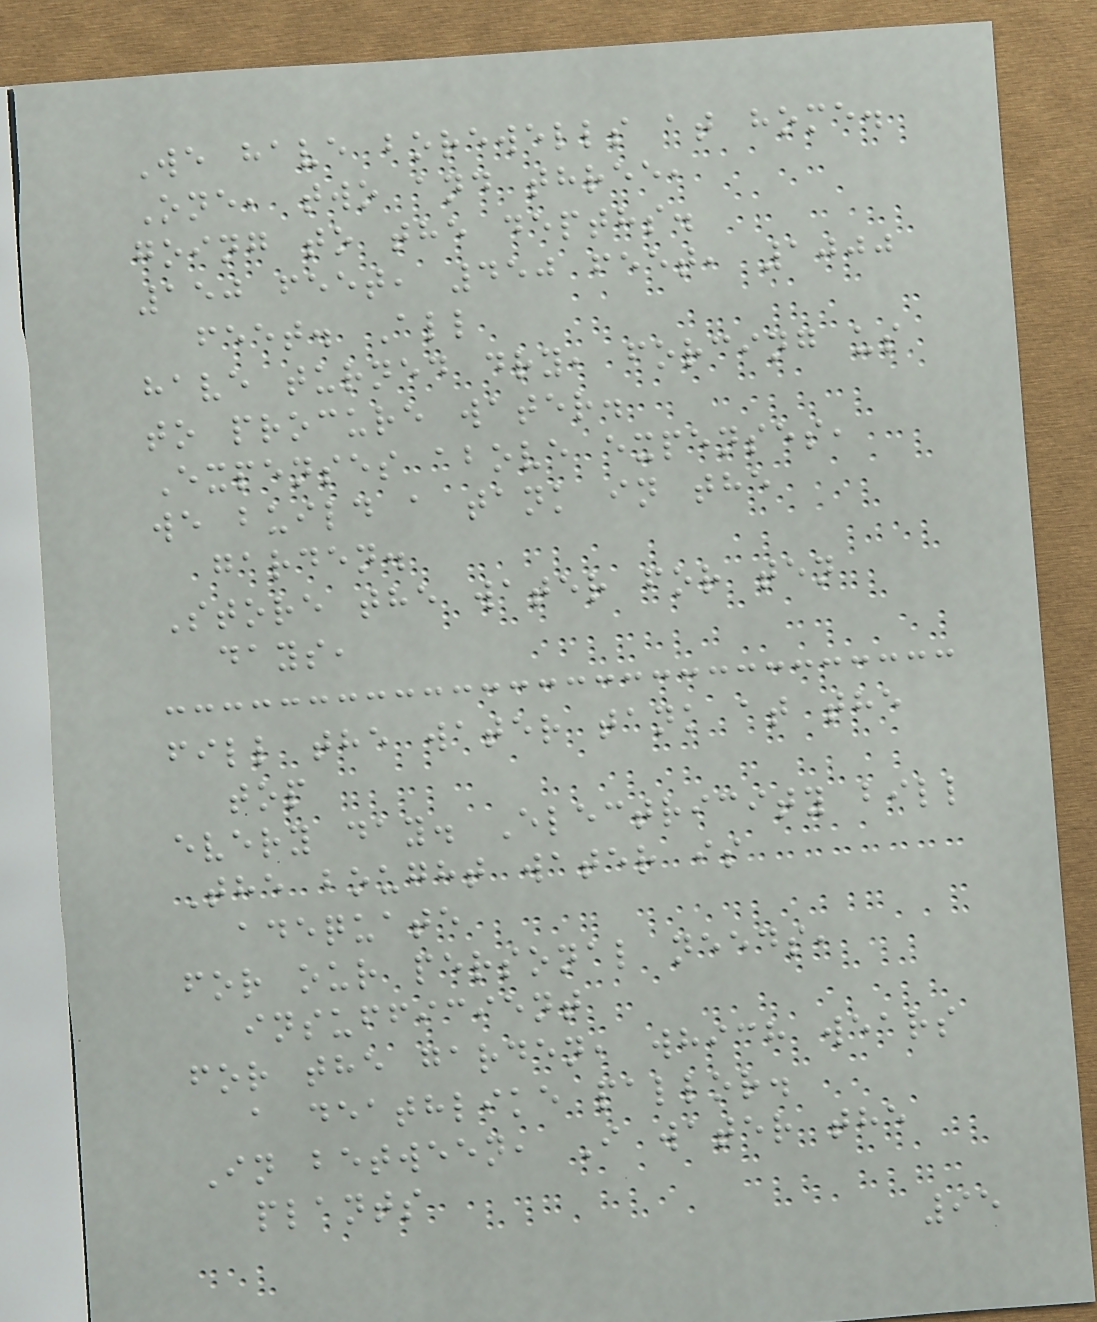We have borewells at home.
One, two and three,
going to the depths.
150 feet, 450 feet, 1000
feet. All
have turned dry, forcing us
to procure water.
Expenses above expenses,
we build a tank in the
garden.
Store the water for ten
days,
fill the water tank at the
top
every day. Electricity bill
The bought water is
adequate
for our personal needs,
insufficient
for the garden, which wears
a deathlike pallor.
In between, I water the
plants
95
